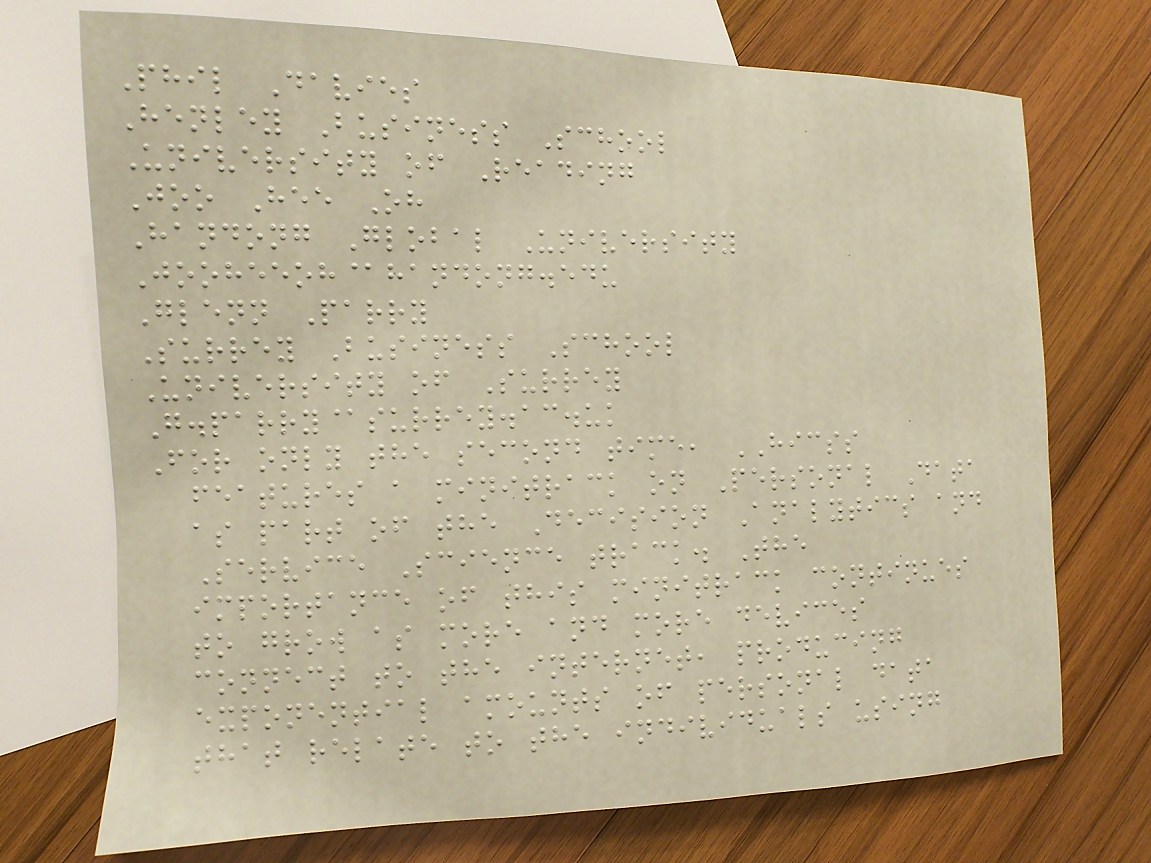Phil Davies
Henley Business School
University of Reading
Joo Hee Oh
Handong Global University
Jooheeoh@handong.edu
Glenn Parry
Surrey Business School
University of Surrey
G.parry@surrey.ac.uk
For only the second time, HICSS
features a minitrack on Personal Data
as part of the Decision Analytics and
Service Science track. The
importance of this minitrack continues
to grow as more and more devices
connect to the internet, producing
exponential amounts of personal data
that relate to the individuals using
